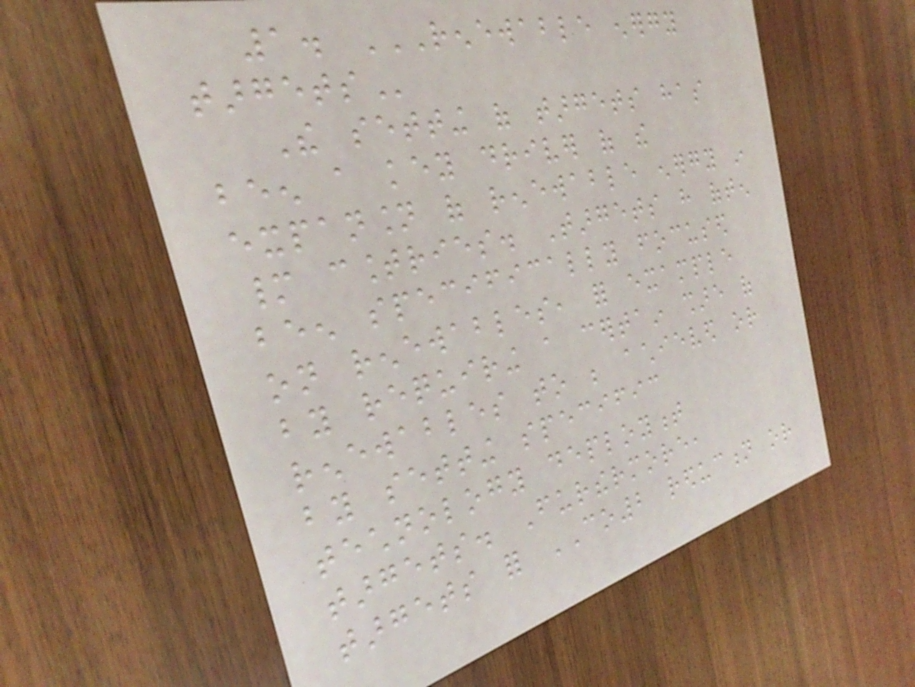1. RENEWABLE ENERGY
TARGETS
The setting of targets has
been a key driver of the
expansion of renewable energy in
many countries. Targets have often
been specifically focused
on renewables, for example
by requiring a certain share of
renewables to be achieved or
by setting specific
technology deployment
targets. Furthermore,
targets for CO2 reduction or
